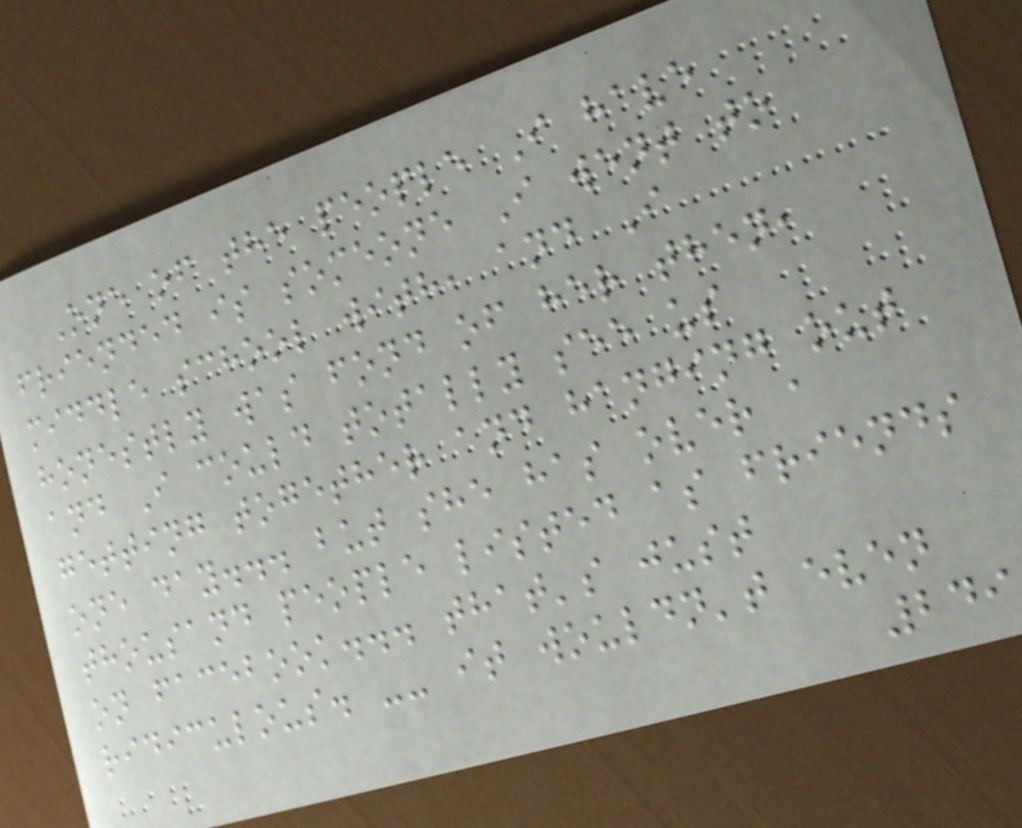One of the people I have
friended is someone I went to
middle school with, and I
honestly was fond of her then,
and I could totally see us
getting together and hanging out
one day... but she has over a
thousand people listed as friends
on facebook... that's just
ridiculous. -- it wouldn't even
249
